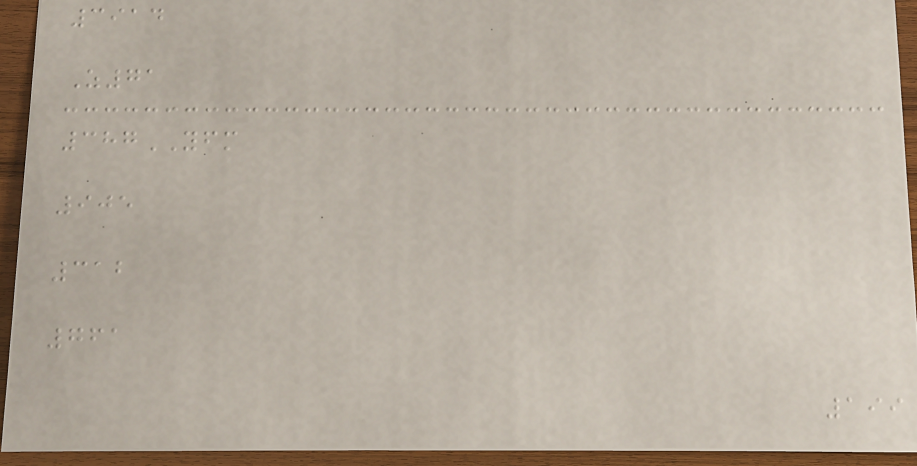3914
Z71
387YFM
905
312
761
199
